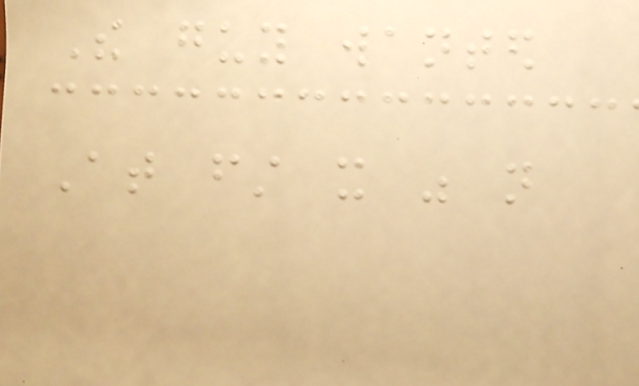The guy wanted
At first it was not
